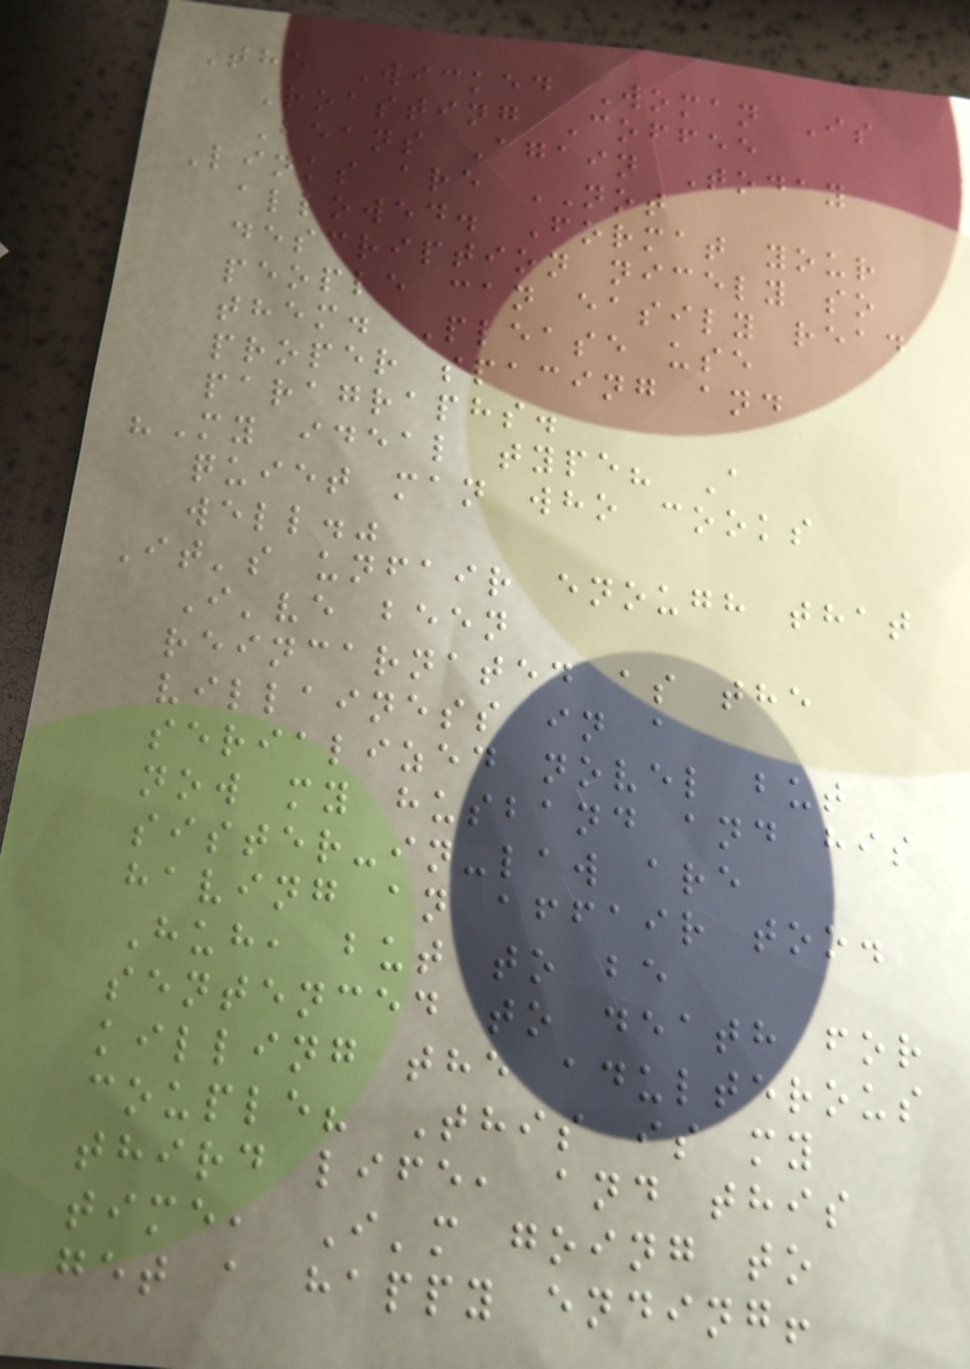The Wicked Woman Is
Roasting Coffee
Beans Again Today
Links are NOT
allowed. Format your
description nicely so
people can easily read
them. Please use
proper spacing and
paragraphs.
"My ideal type? A
quiet man who cooks
well."
It's unfair enough that
I've been
reincarnated as the
villainess in a
serialized novel but
now my husband and his
sister-in-law are
having an affair too.
Huh, but to be
sentenced to death for
killing the adulterous
couple? This is my
third life, and this
time, I'm going to
get a happy ending!
